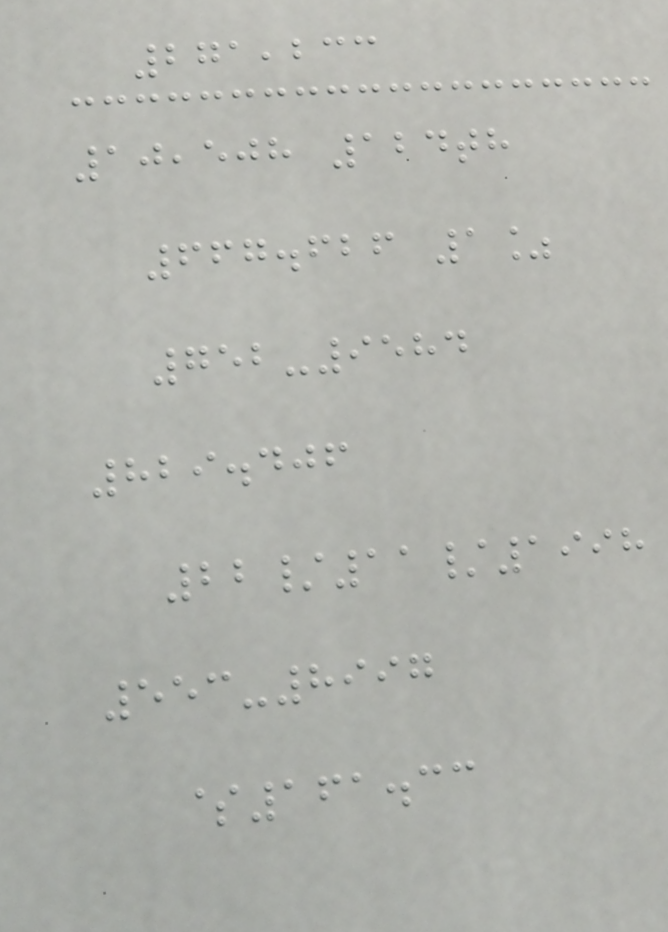271,233
10,508 124th
667.626 1%
752-9584
829.406
22/11/1998
553-8997
$161.33
